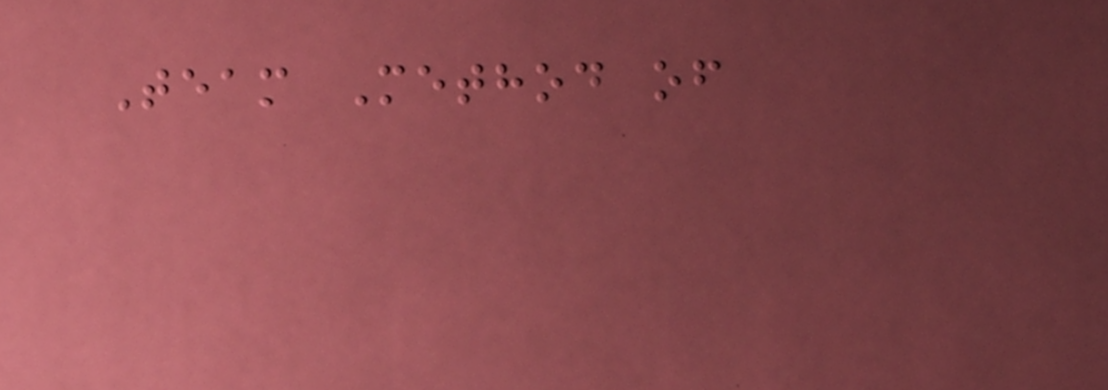Team Method of
